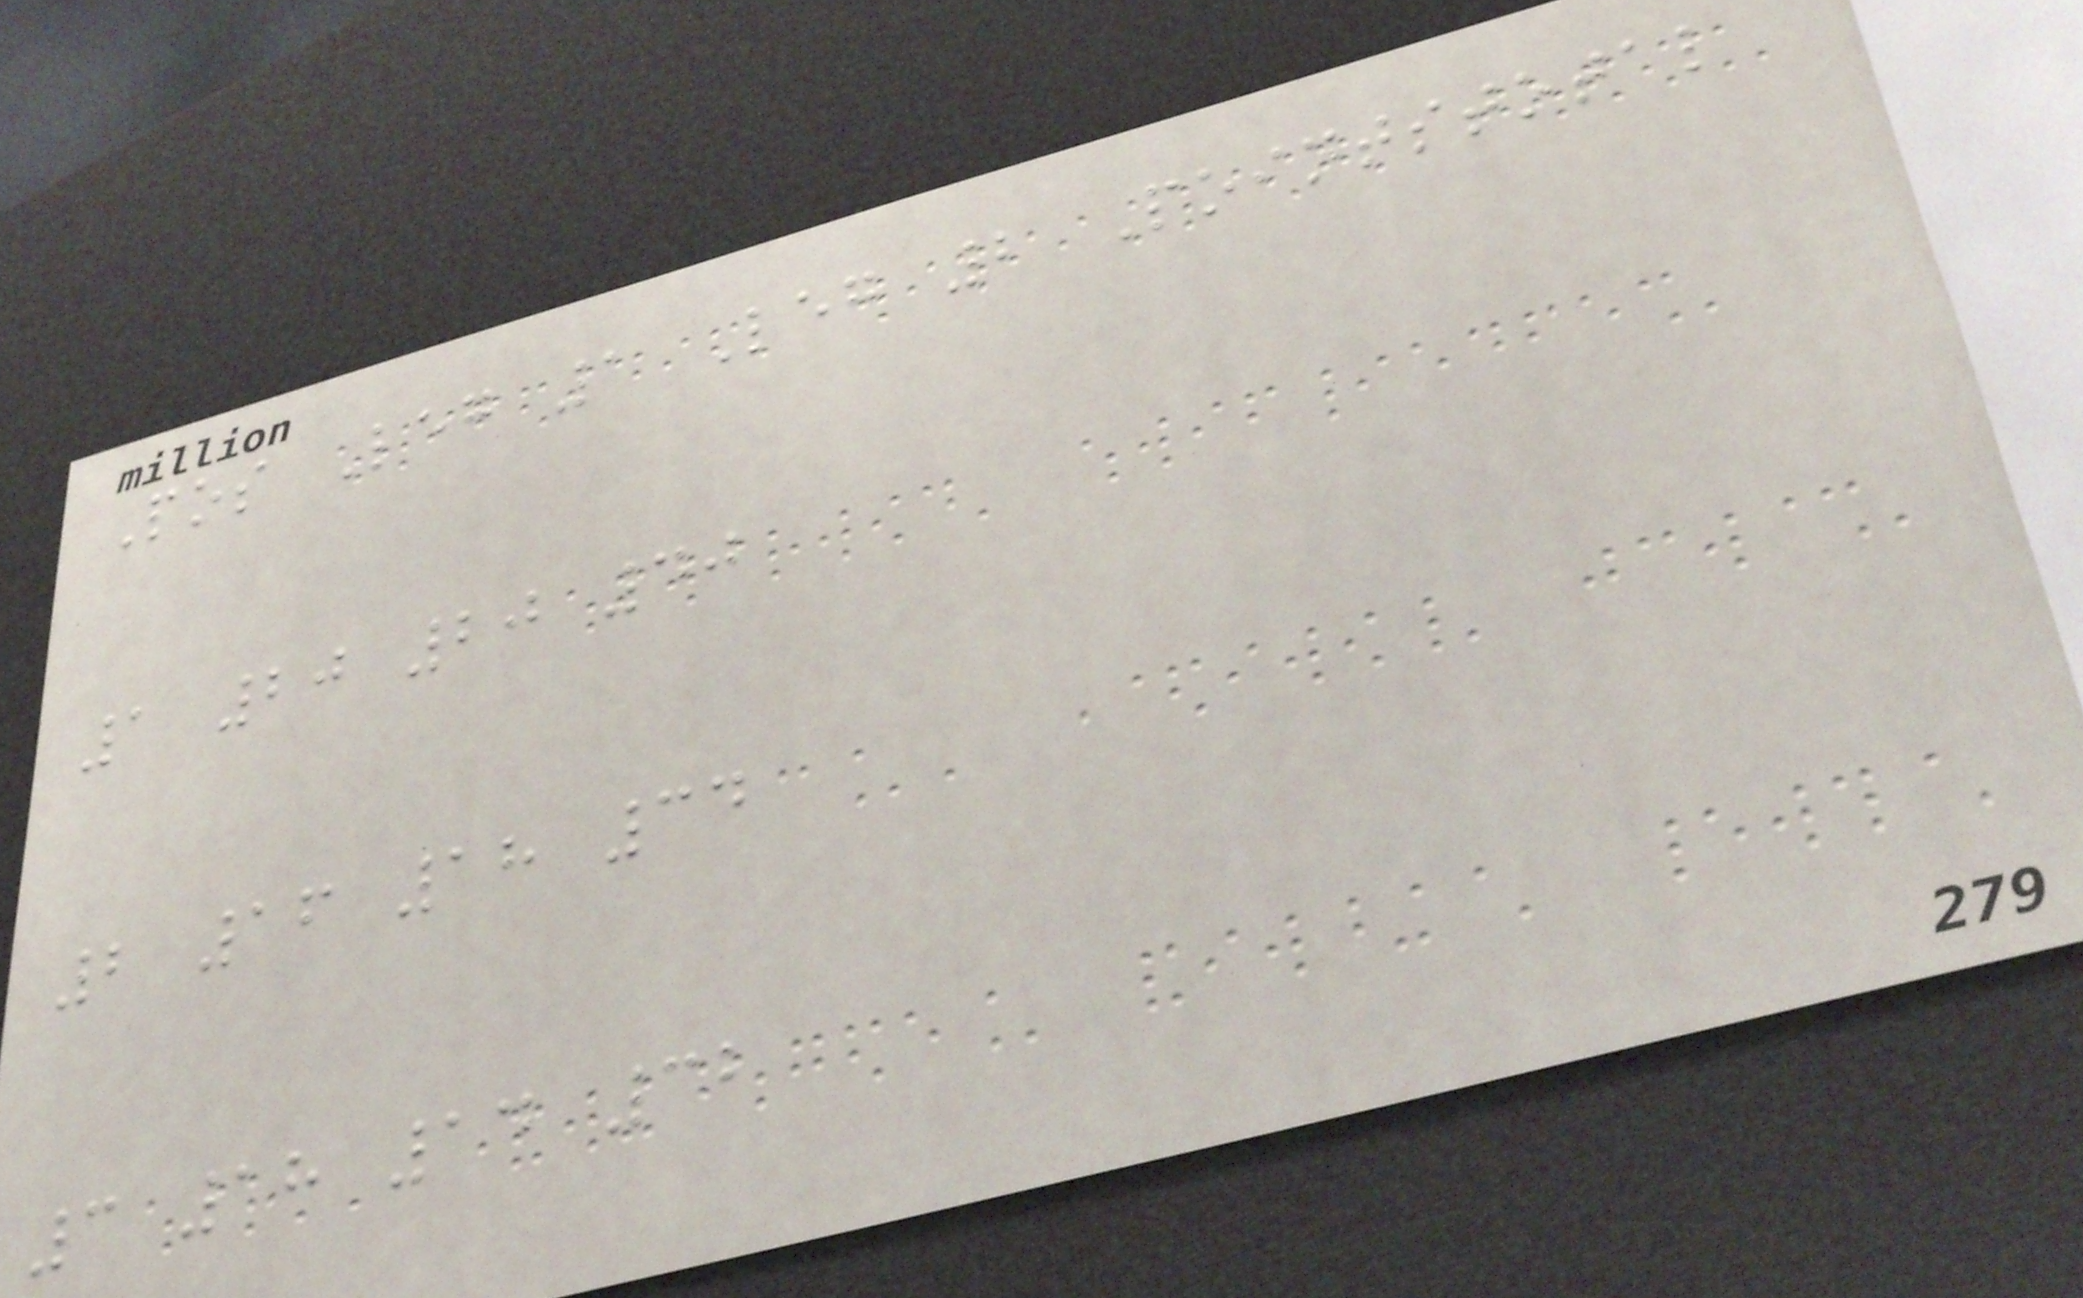Pos Leg 1 Leg 2 Pointstotal
1 20 20 40
2 16 18 34
3 18 14 32
